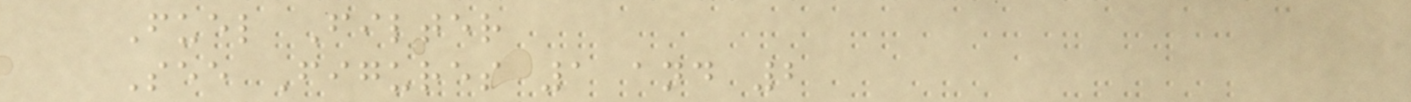Fuel Filter
See Figures 1 and 2
